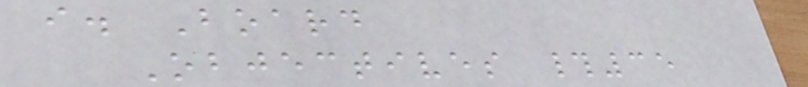i. Board
Objectives #35
